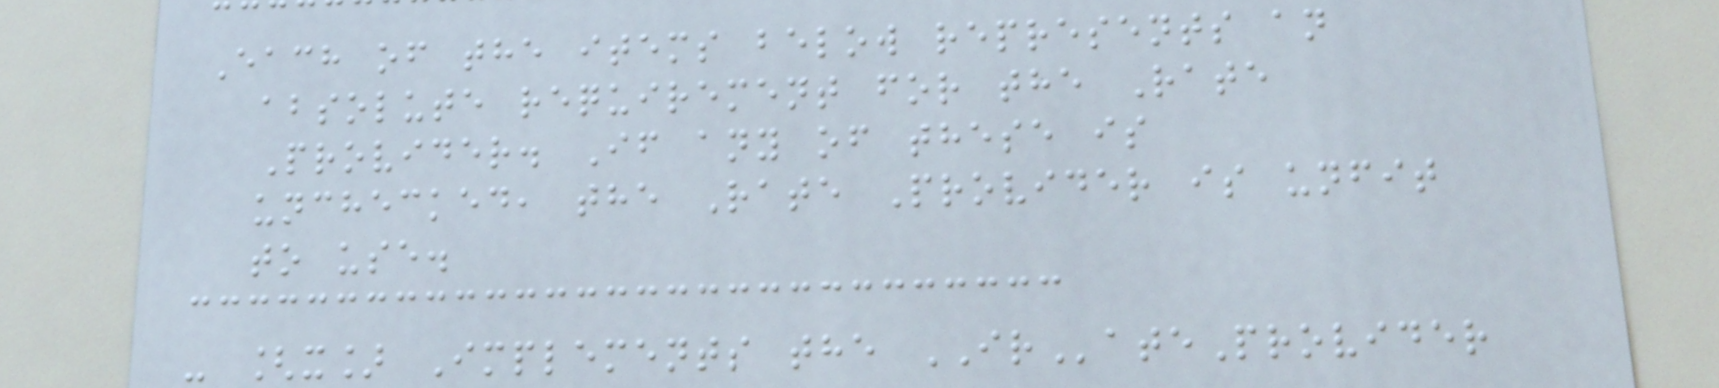Each of the items below represents an
absolute requirement for the Rate
Provider. If any of these is
unchecked, the Rate Provider is unfit
to use.
- [x] Implements the IRateProvider
